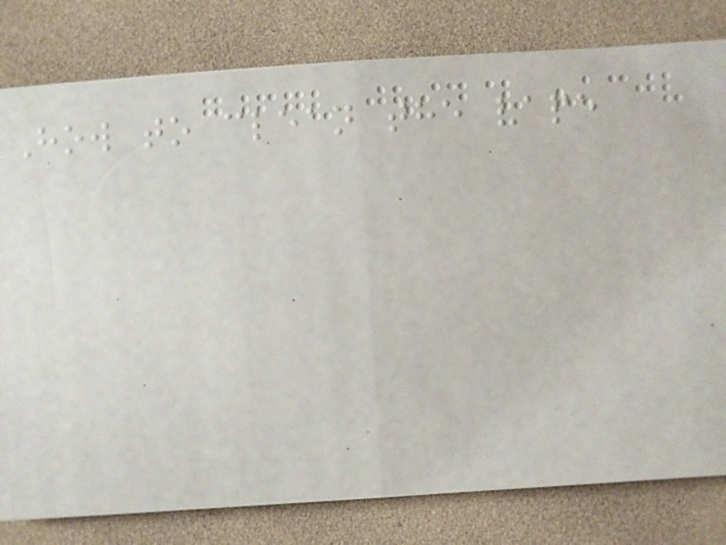How to clean the vape
